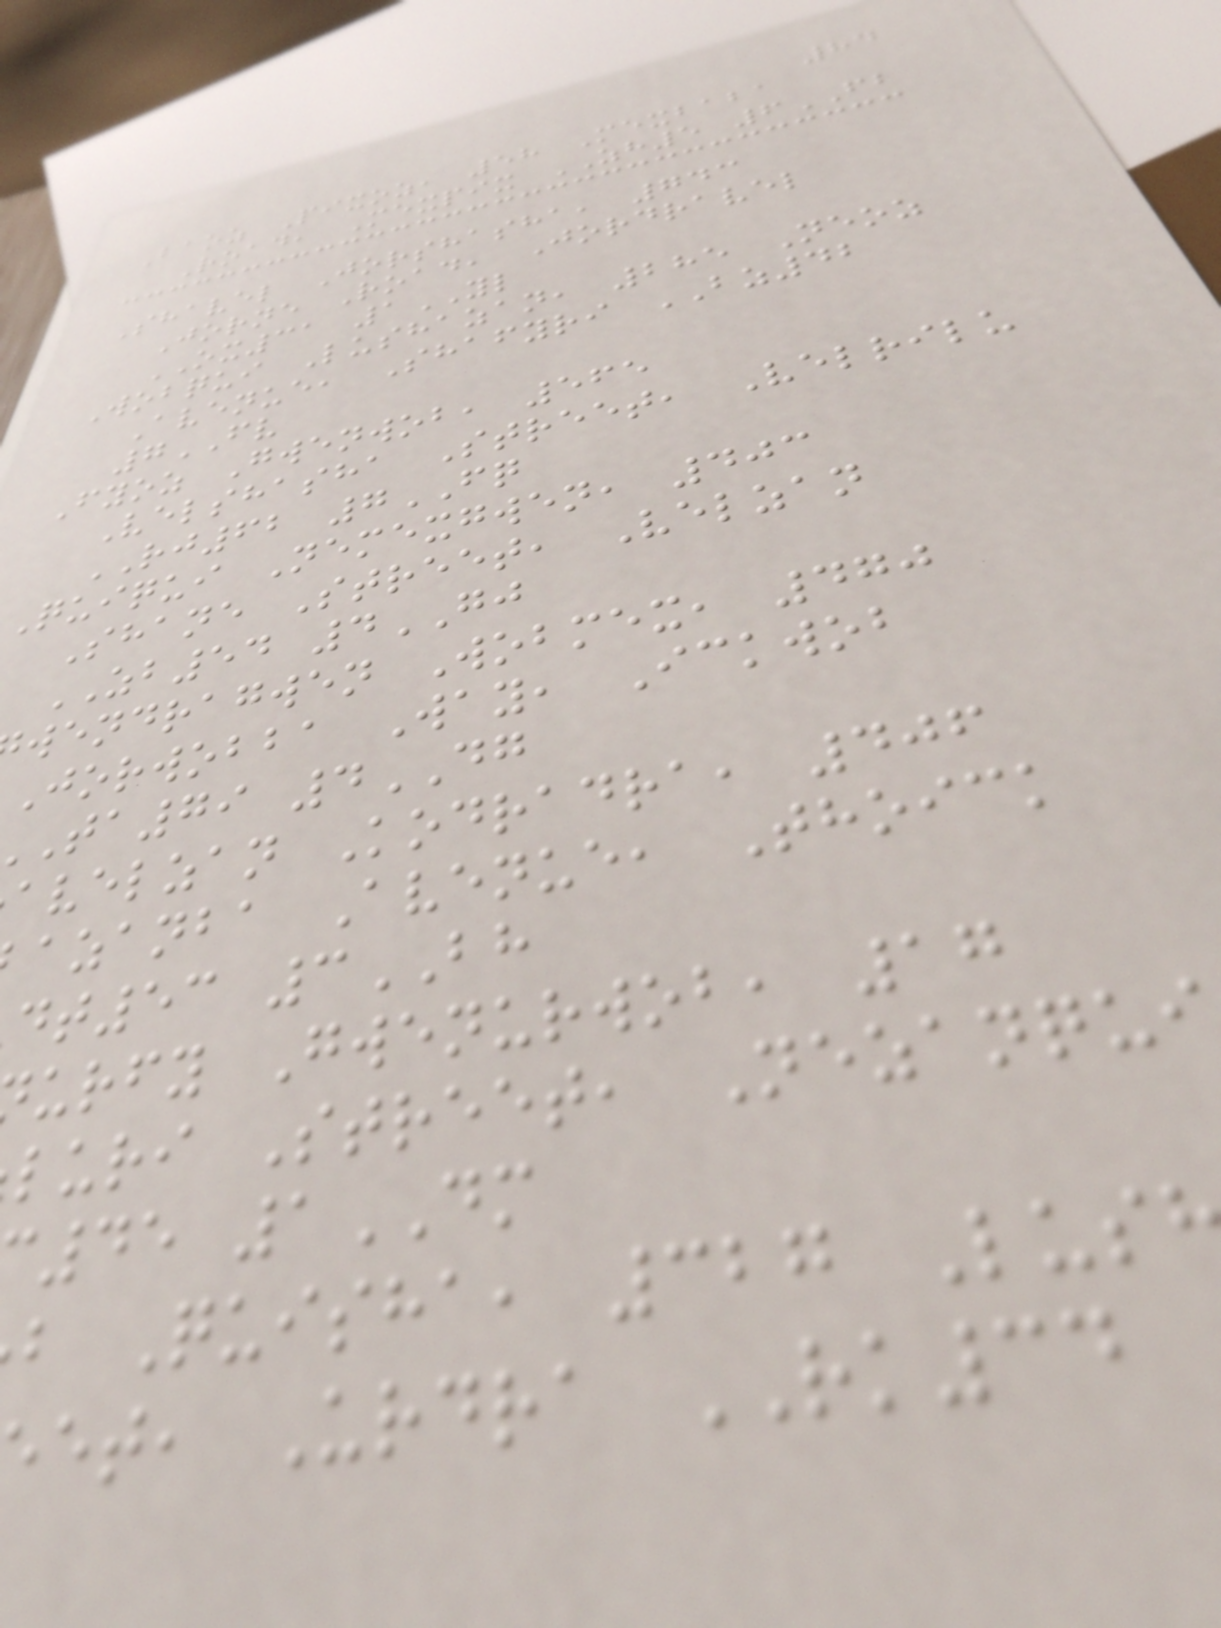84
Baoz Pixoz, 58 Mexbaba
Road, Mexpix ZH5 6FB
Shavel Jorshasha, 743
Jorne Road, Jordravel
OX31 1YL
Wobqui Lushazan, 285 Neoz
Avenue, Shafyri BZ42
7FV
Fyoz Gwenwob, 565
Velshasha Street, Velrilu
RJ62 7FQ
Quiqui Nemexgwen, 403
Shane Street, Velzan
ZB54 4GJ
wendragwen Wobmex, 470
Jorwobba Way, Ickwob
ta79 4DG
avelzan Kodradra, 406
azanba Avenue, Thoick
dt53 3BH
urfy Gwenurwob, 17
luri Street, Nezanqui
45 1DM
b Quisha, 327 Lus
et, Urdra RK34
